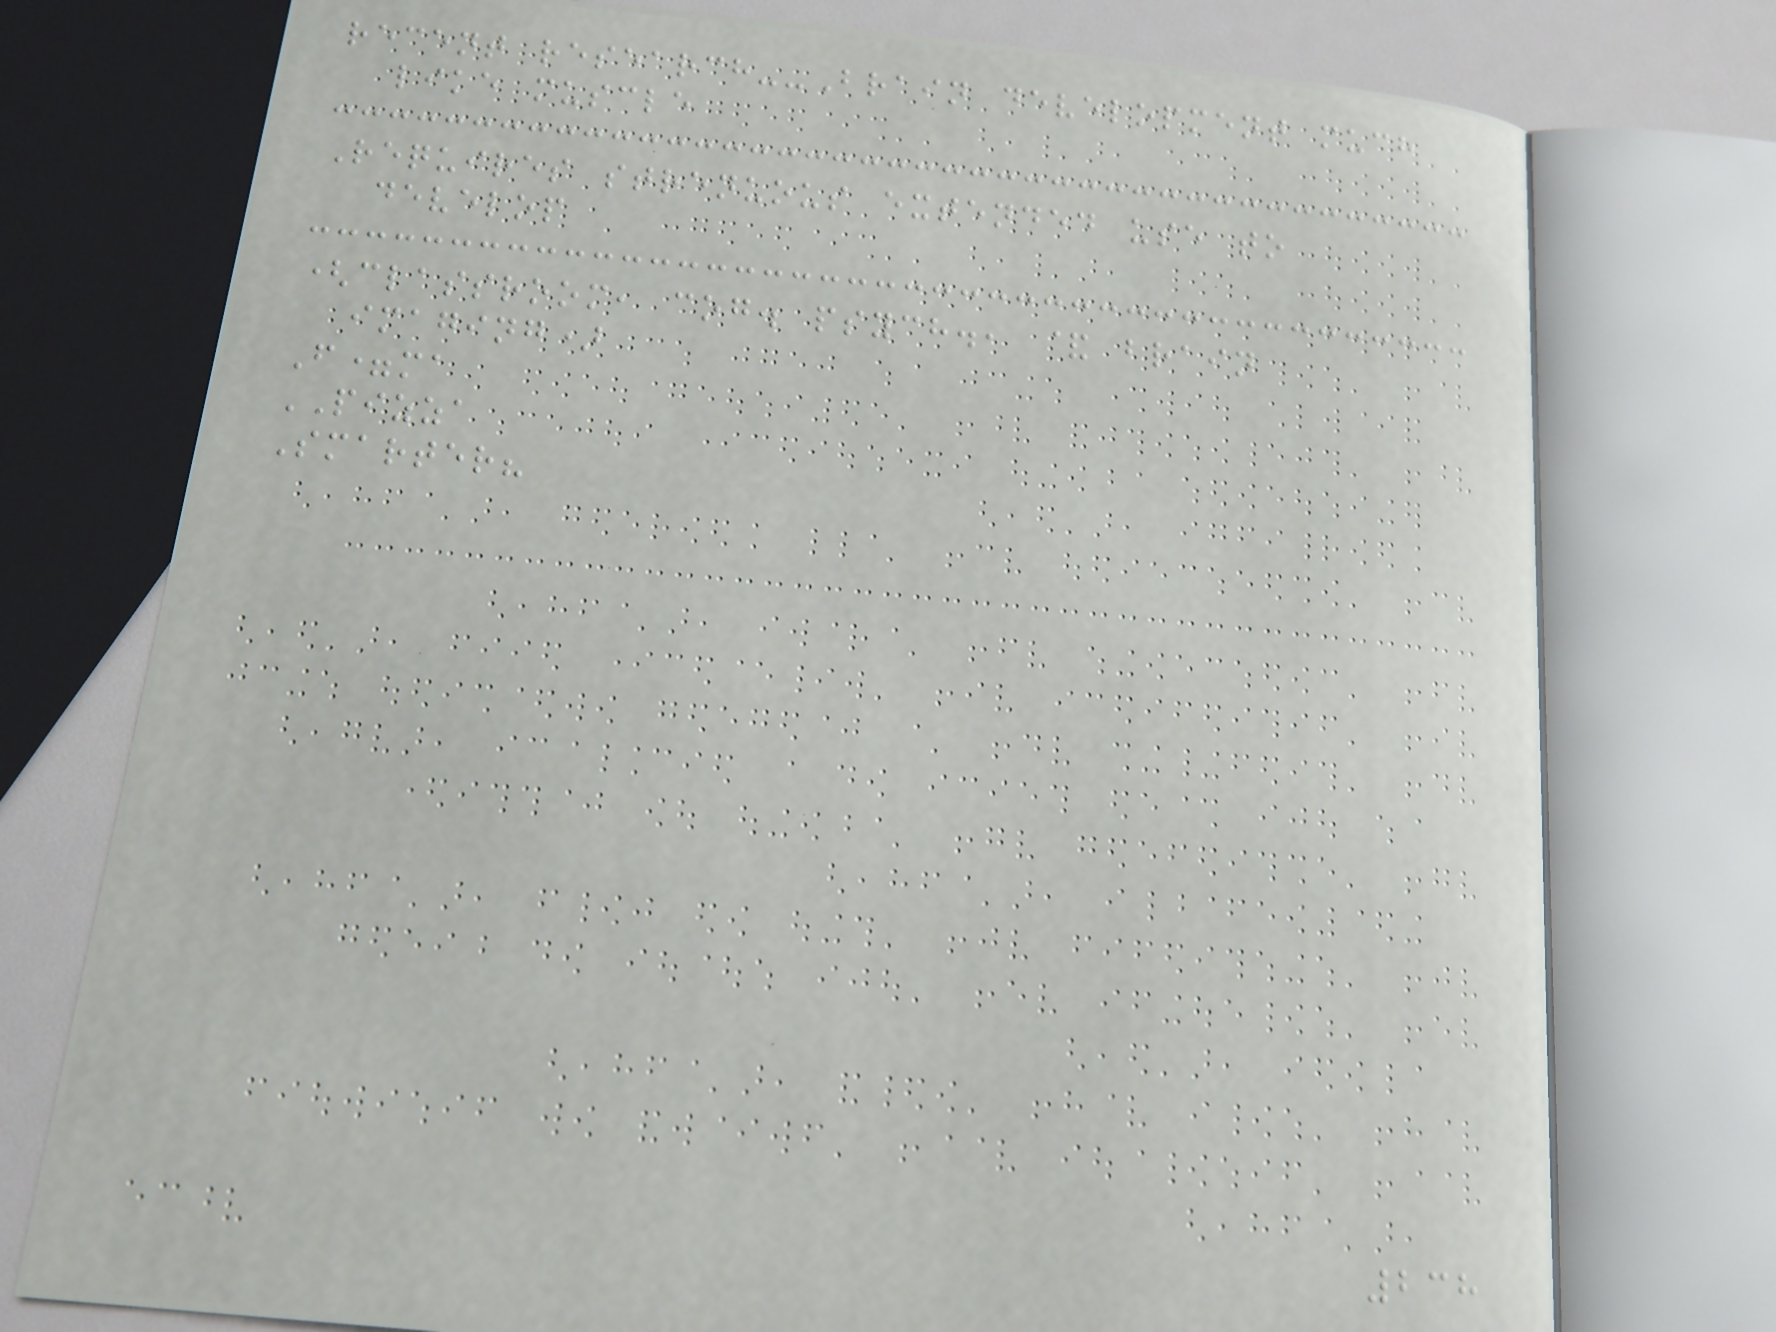recent research--Brain development much
like muscle
Requires strenuous extended use to
develop
(classroom, cog. psych., & brain
imaging)
F=ma
PIZZA
Smarter?
238
